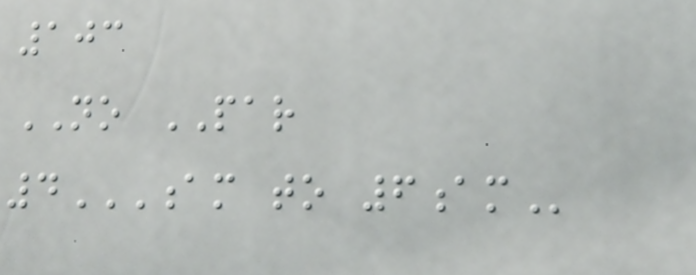103
NO PAR
4AM TO 6AM
